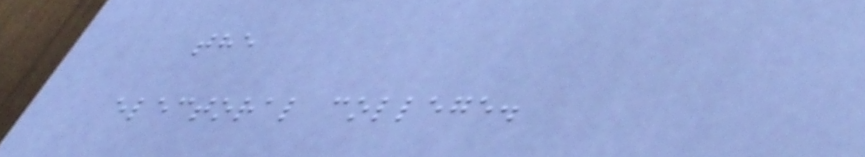the
electoral college.
